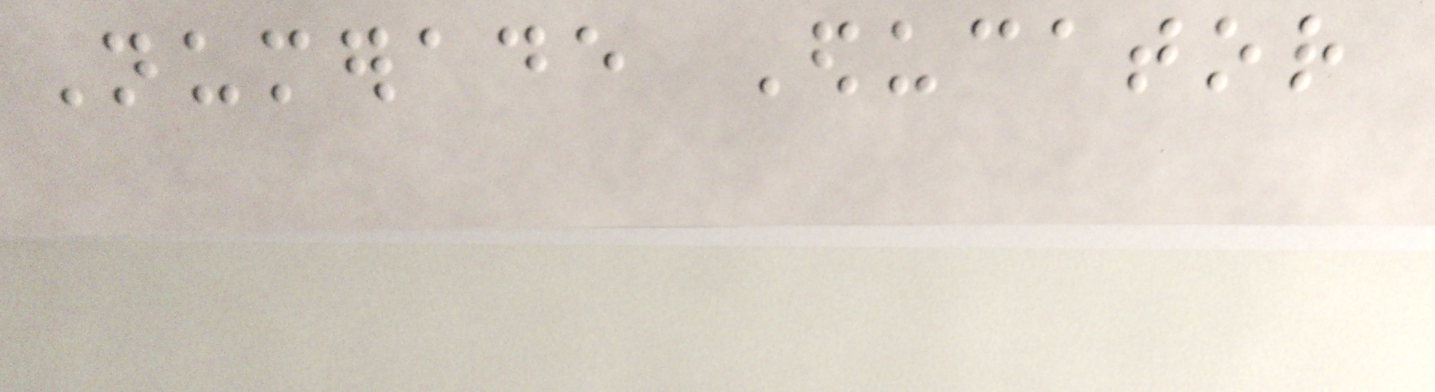Numerade Educator
